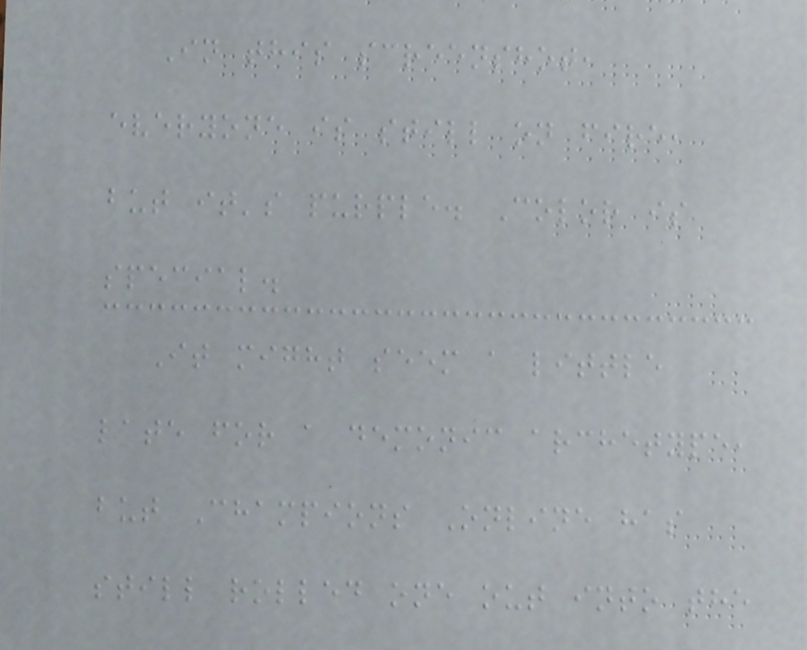In this screenshot,
everyone is still on fire,
but it's purple. Color is
special.
It might seem a little
late for a demonic archetype,
but Champions Online has
still rolled one out into the
